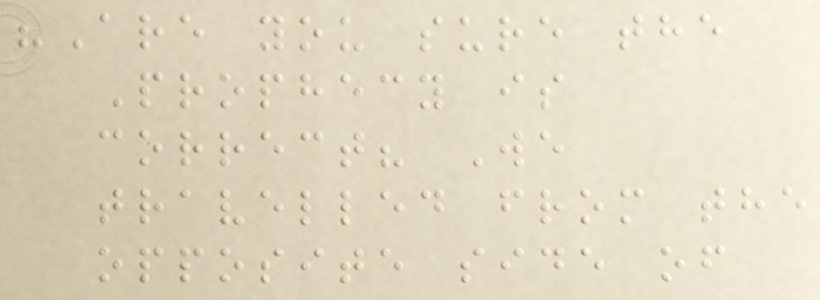"Are you sure the
Prophecy is
correct? We
travelled from the
opposite side of
